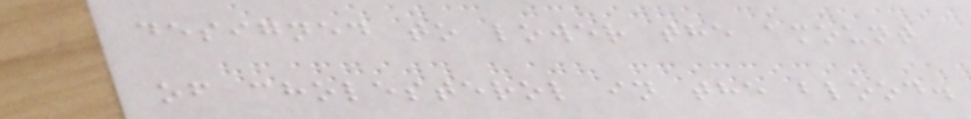designed to lower the amount
of cholesterol in the blood.
